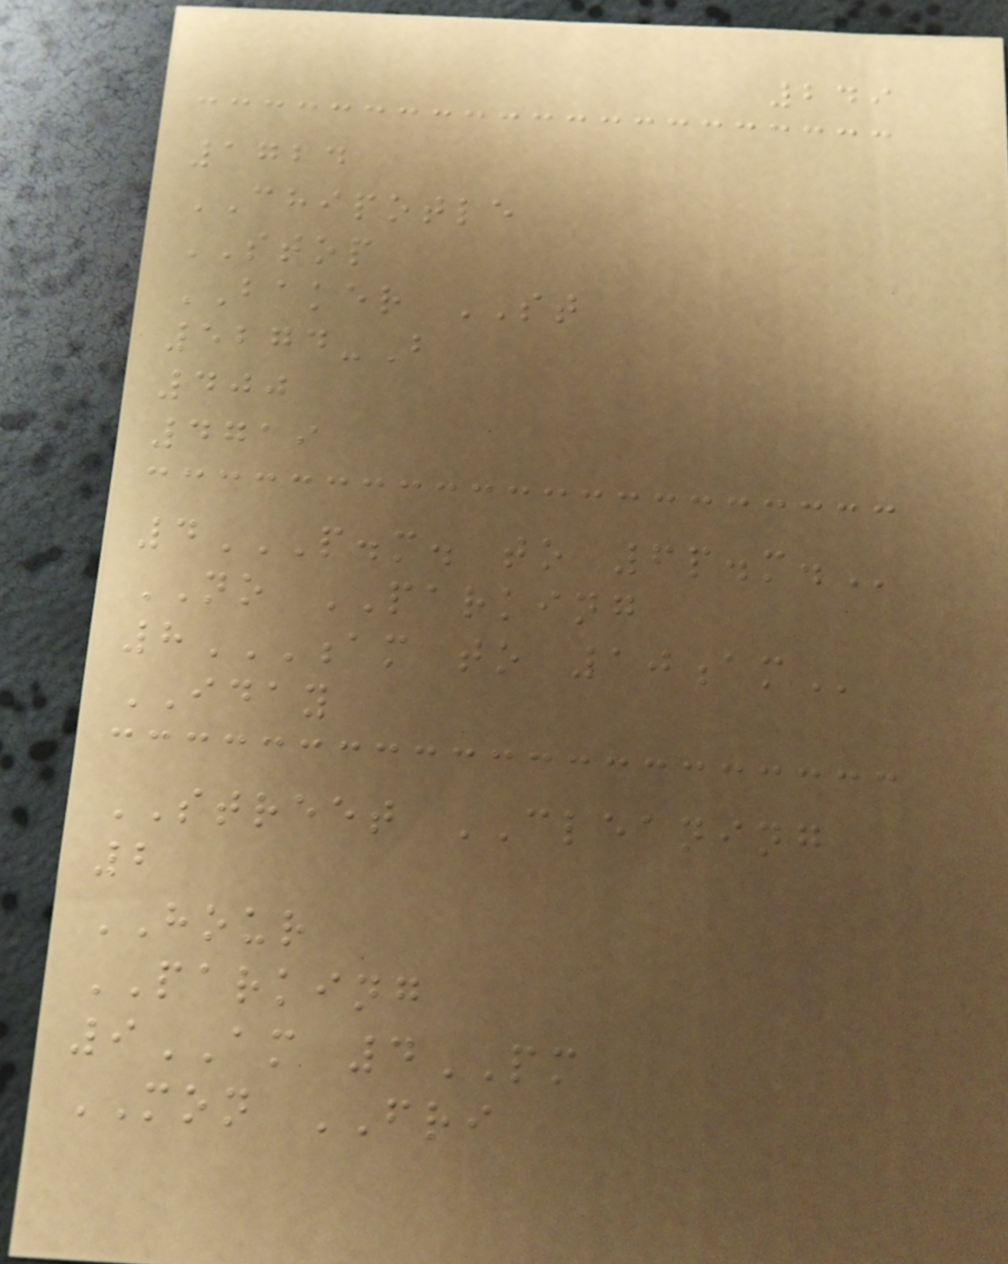249
1724
CHIPOTLE
STOP
BAKER ST
5274-B
400
4719
4P.M. TO 6P.M.
NO PARKING
8AM TO 10AM
IDAY
STREET CLEANING
2
HOUR
PARKING
9AM 4PM
MON FRI
